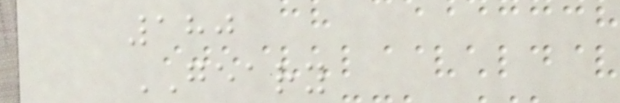180
GEARY
